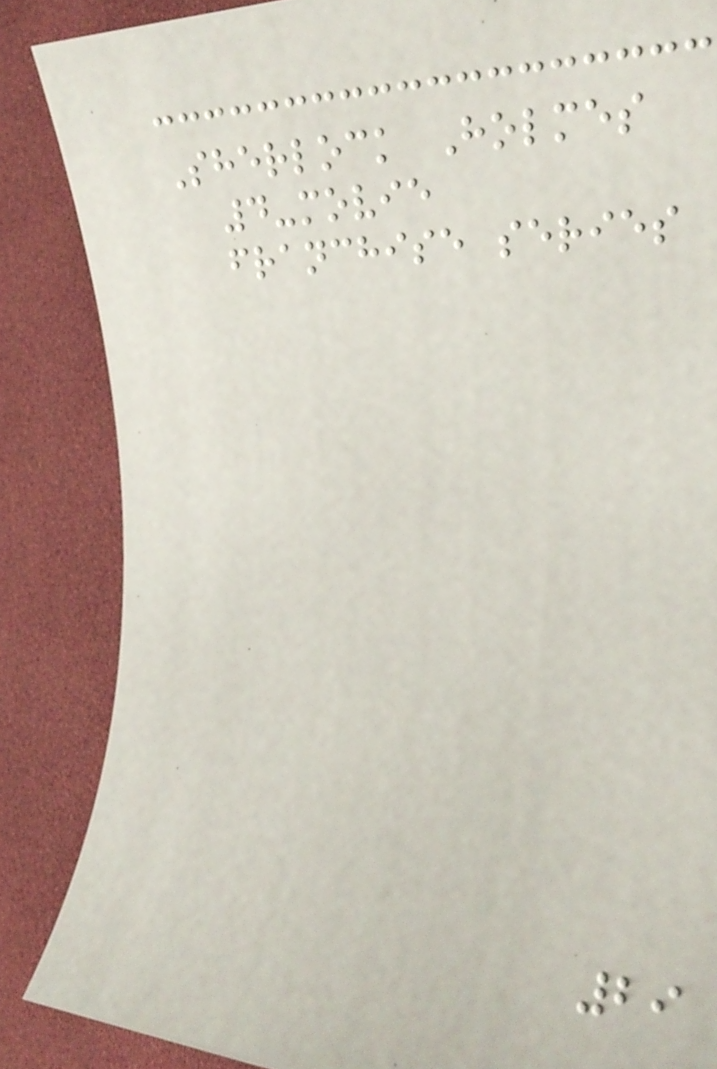Sherlock Holmes
4-movie
franchise series
29
